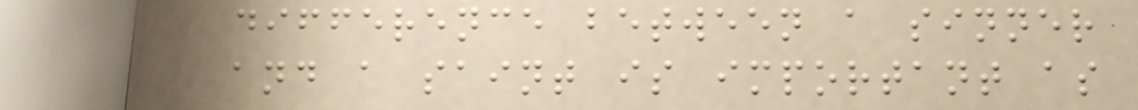difference between a sinner
and a saint is important as
